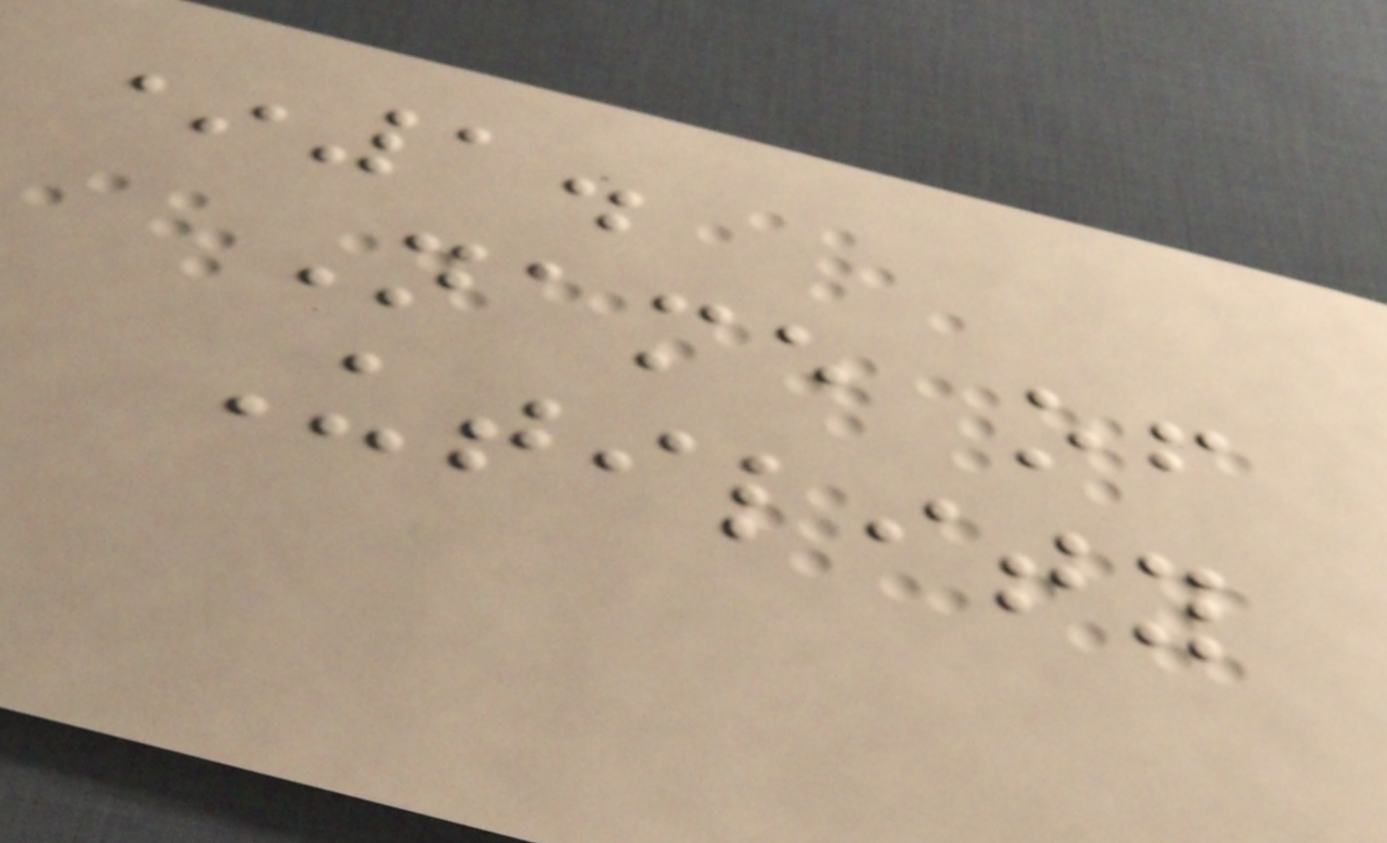*1.
Name of
Utility
